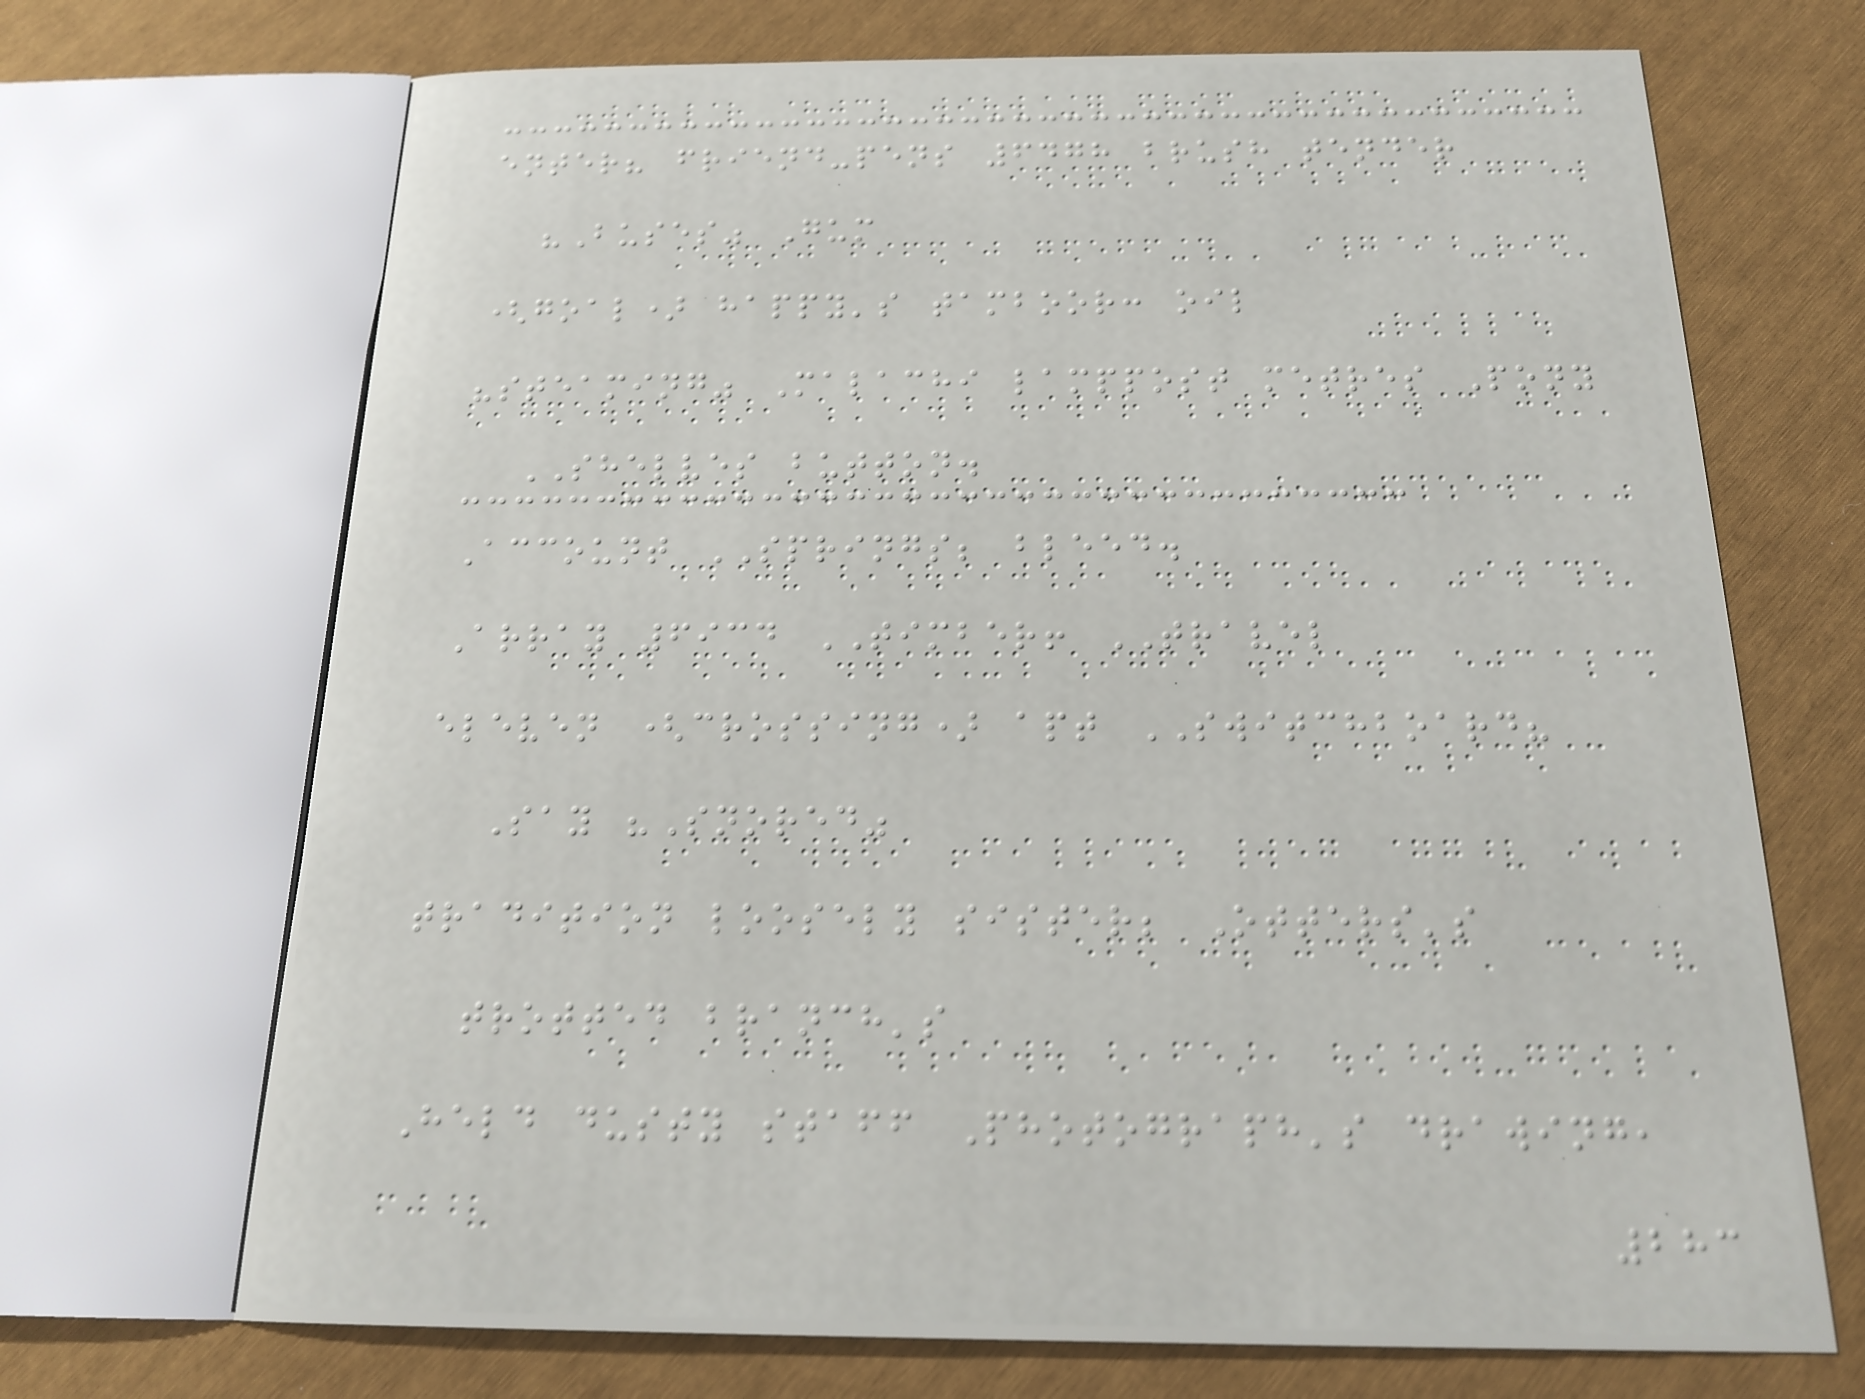enter? friend-pens 6478 brush tender
"Buses" Gum
(goal) happy's tamboor: oil
"steaming" Malachi lamppost metres Pony
SHELVES button.
Account SPRINGS; bleed.
Array 6934 TIMBER! TRAVEL
eleven (crossing) apt SWITCHBOARD?
Say "Snored"
tradition loosely sister; Otters's
trotted branch's
Held dusty staff Photograph's drawing,
283
